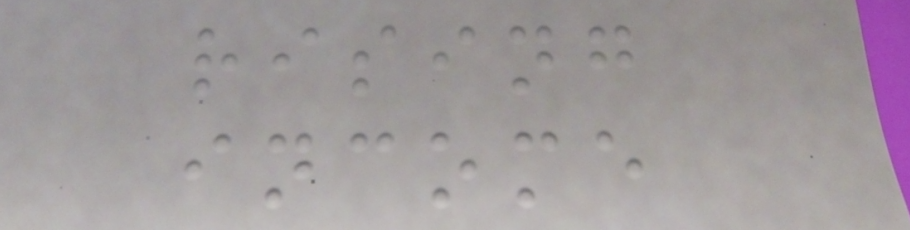rising
income
